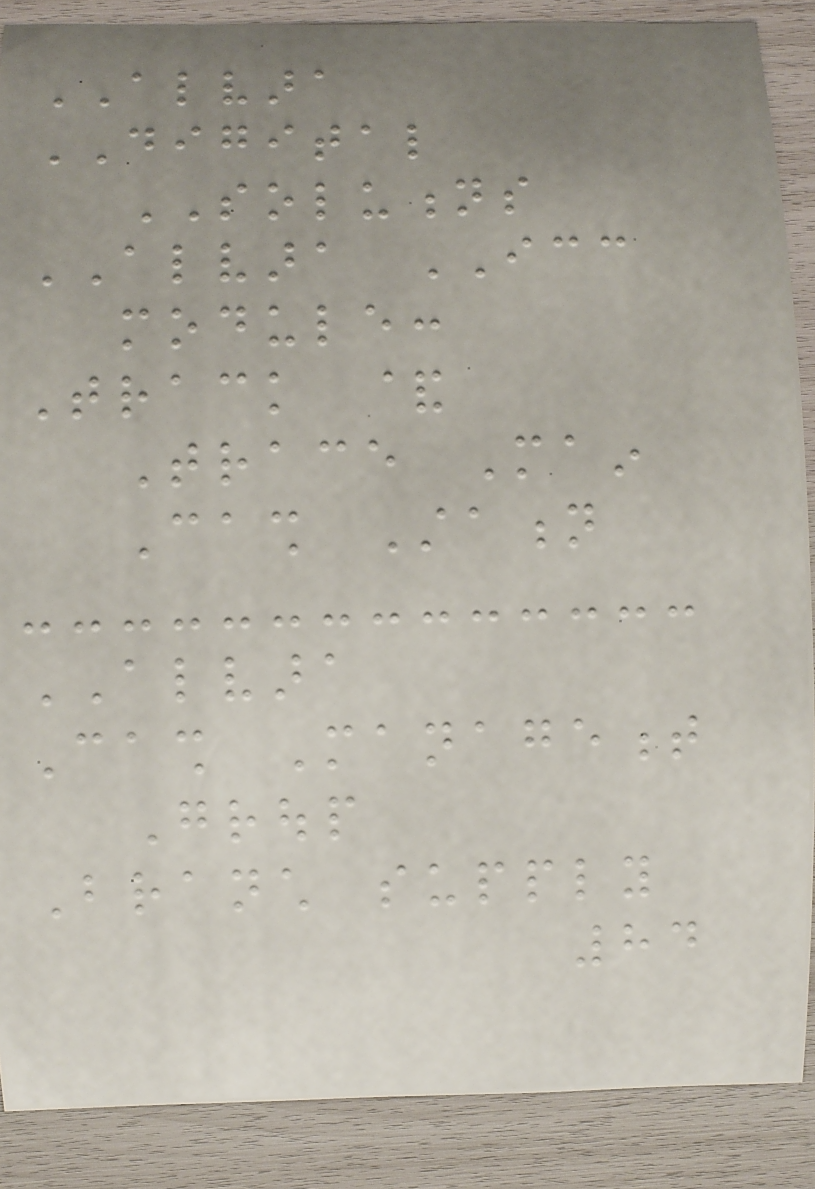ALVARA
DIGITAL
SOLUTIONS
ALVARA ICC
module:
Track &
Trace Main
Cash Station
ALVARA
Cash Management
Group
Branch supply
84
